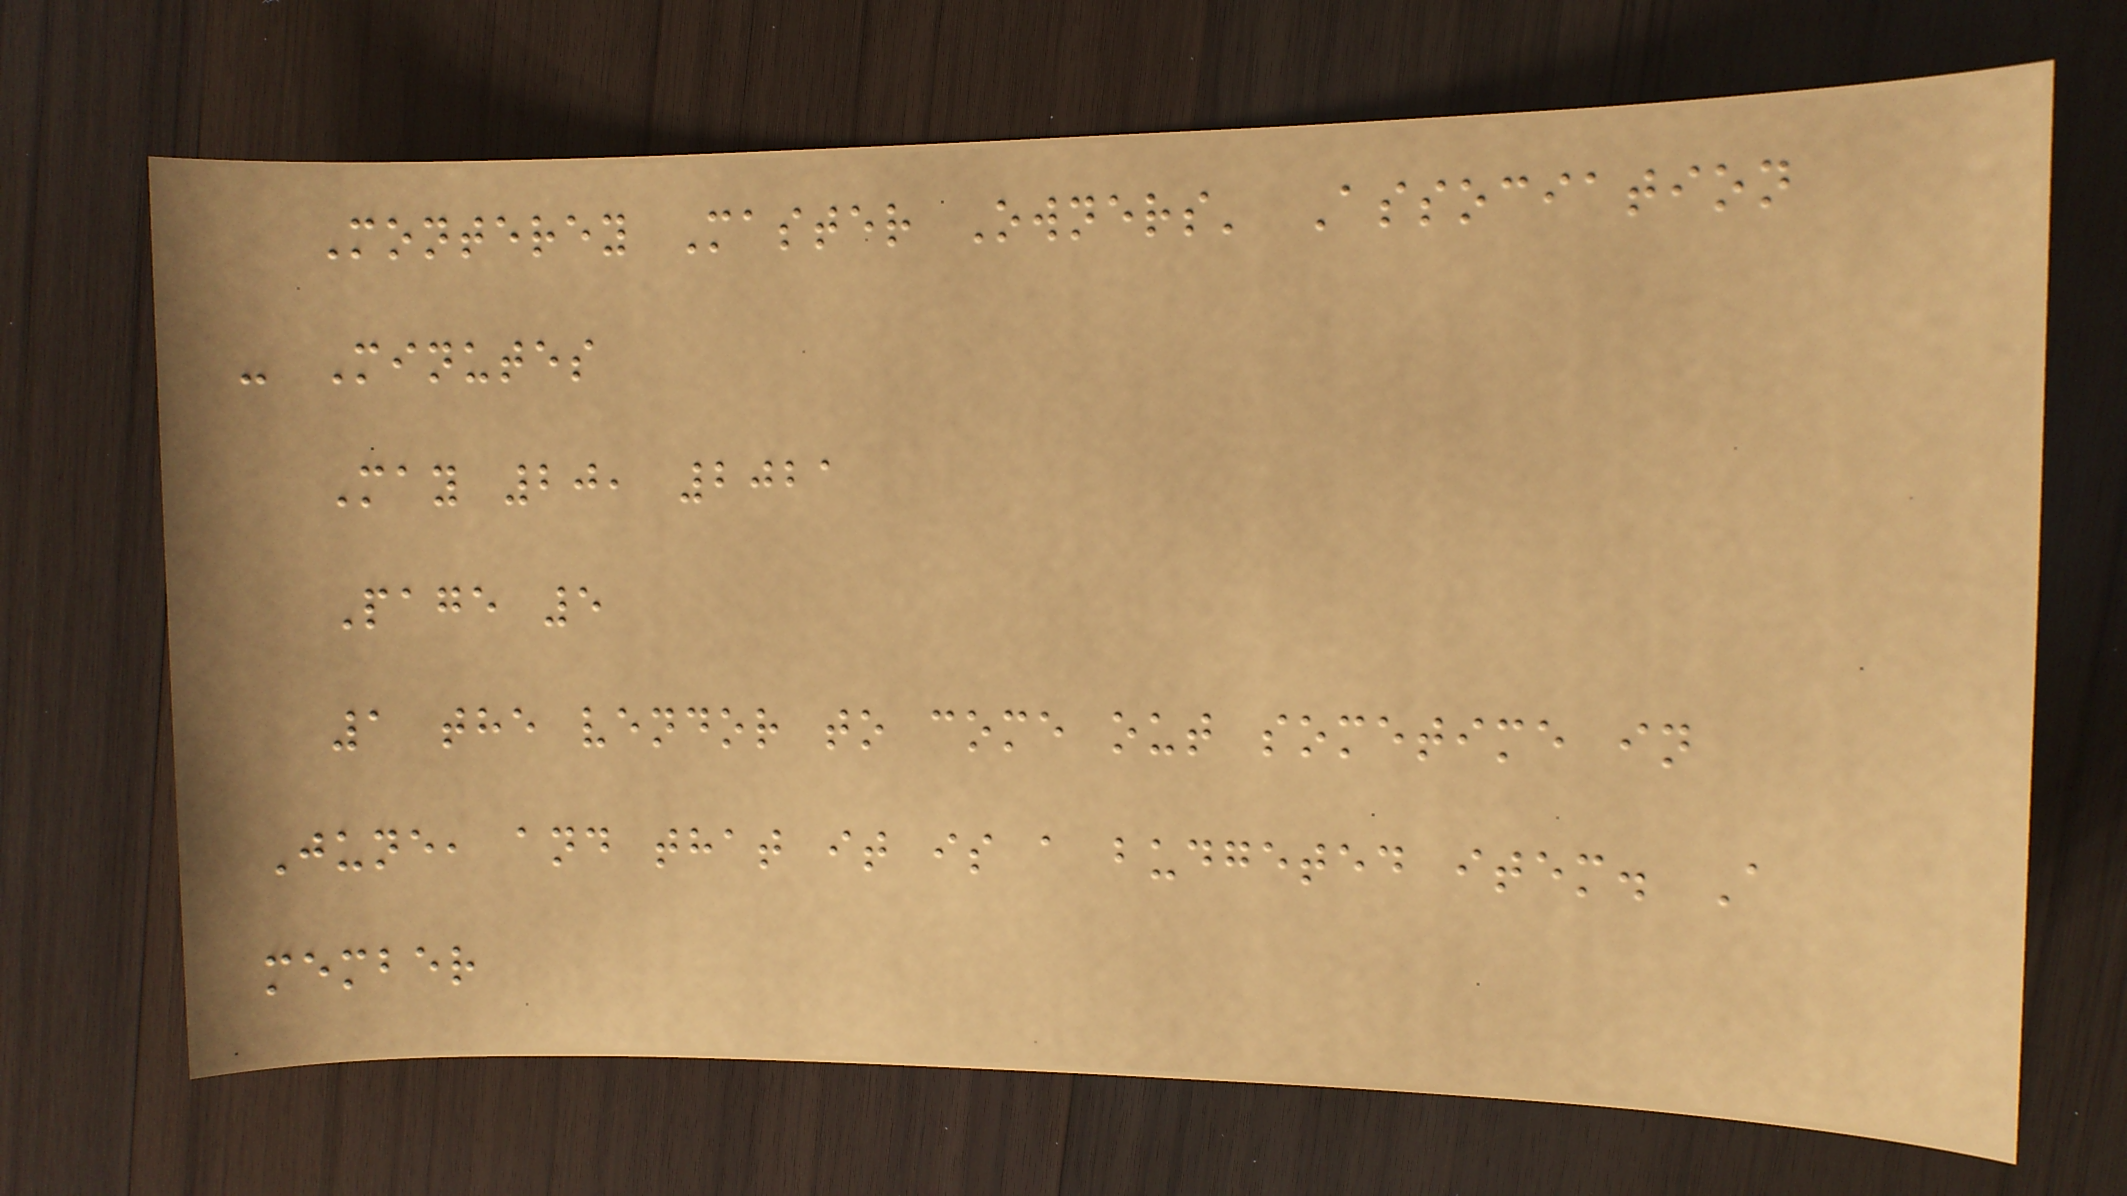Monterey Master Owners' Association
- Minutes
May 20, 2021
Page 5
1 the vendor to come out sometime in
June, and that it is a budgeted item. A
member
